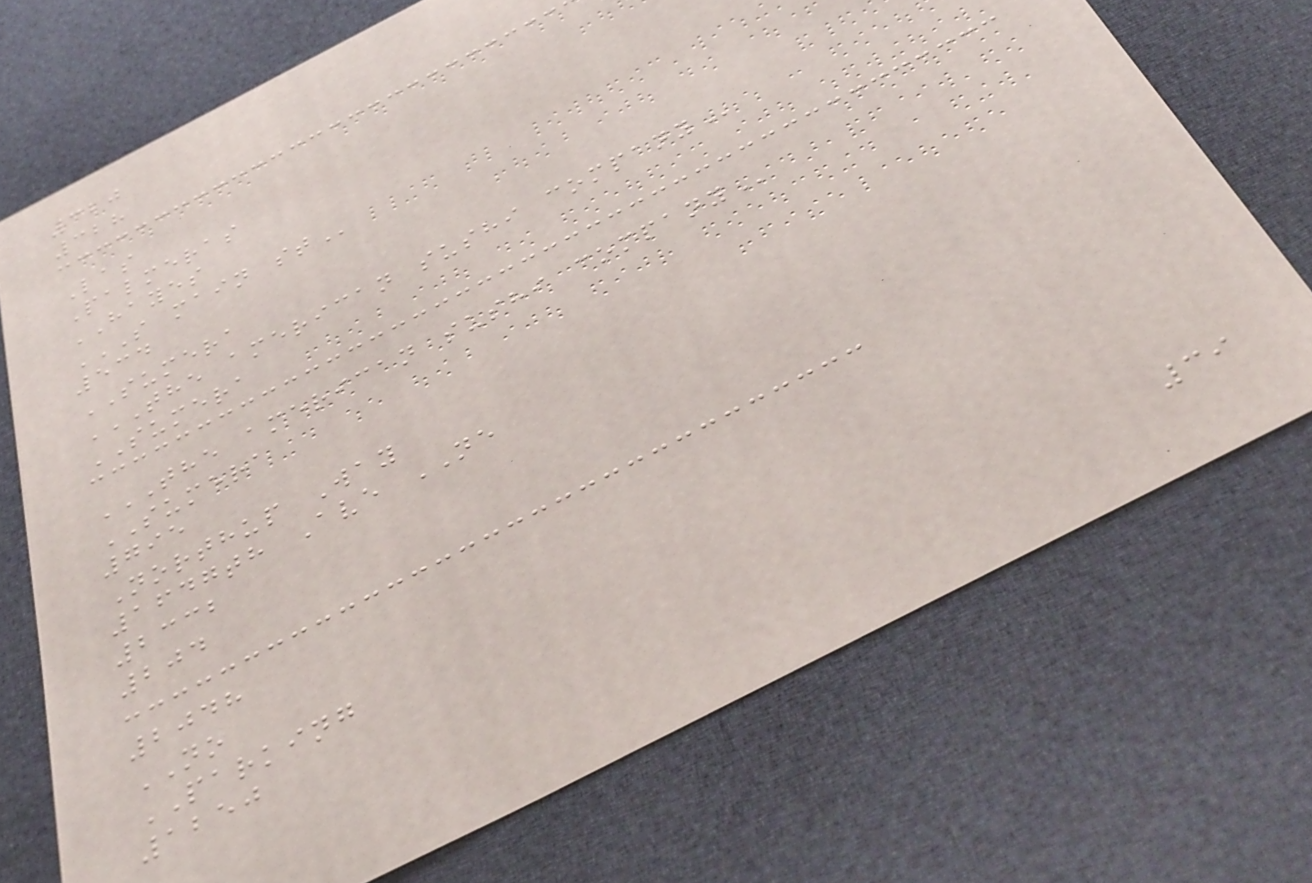320
328
Las
Palmeras
HAYES
S MAIN ST
534
SUMERA
THE AMERICAN SUSHI COMPANY
SUMERA
THE AMERICAN SUSHI COMPANY
SUMERA
795
Northup Way
1647th Ave NE
2332
204
2048
NO
PARKING
1250
39
